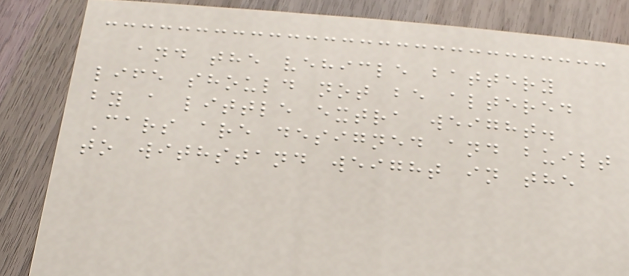and the vehicle battery
life should not be altered
by a little extra weight.
Cars are designed and built
to withstand weight in the
